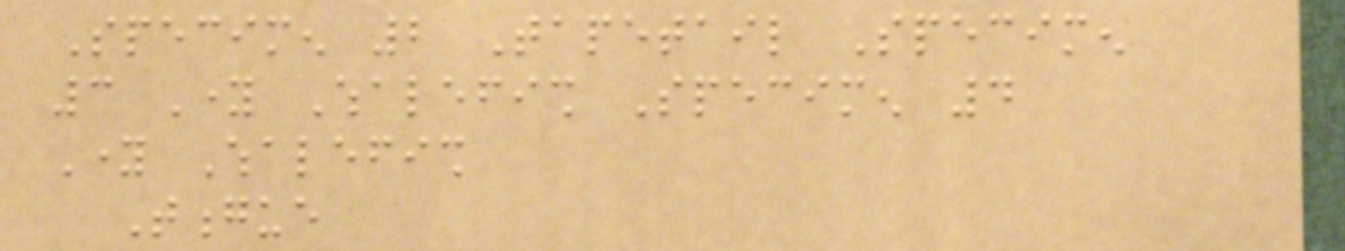Specimen 2 Tapetail Specimen
3 Young Whalefish Specimen 4
Young Whalefish
Tongue
